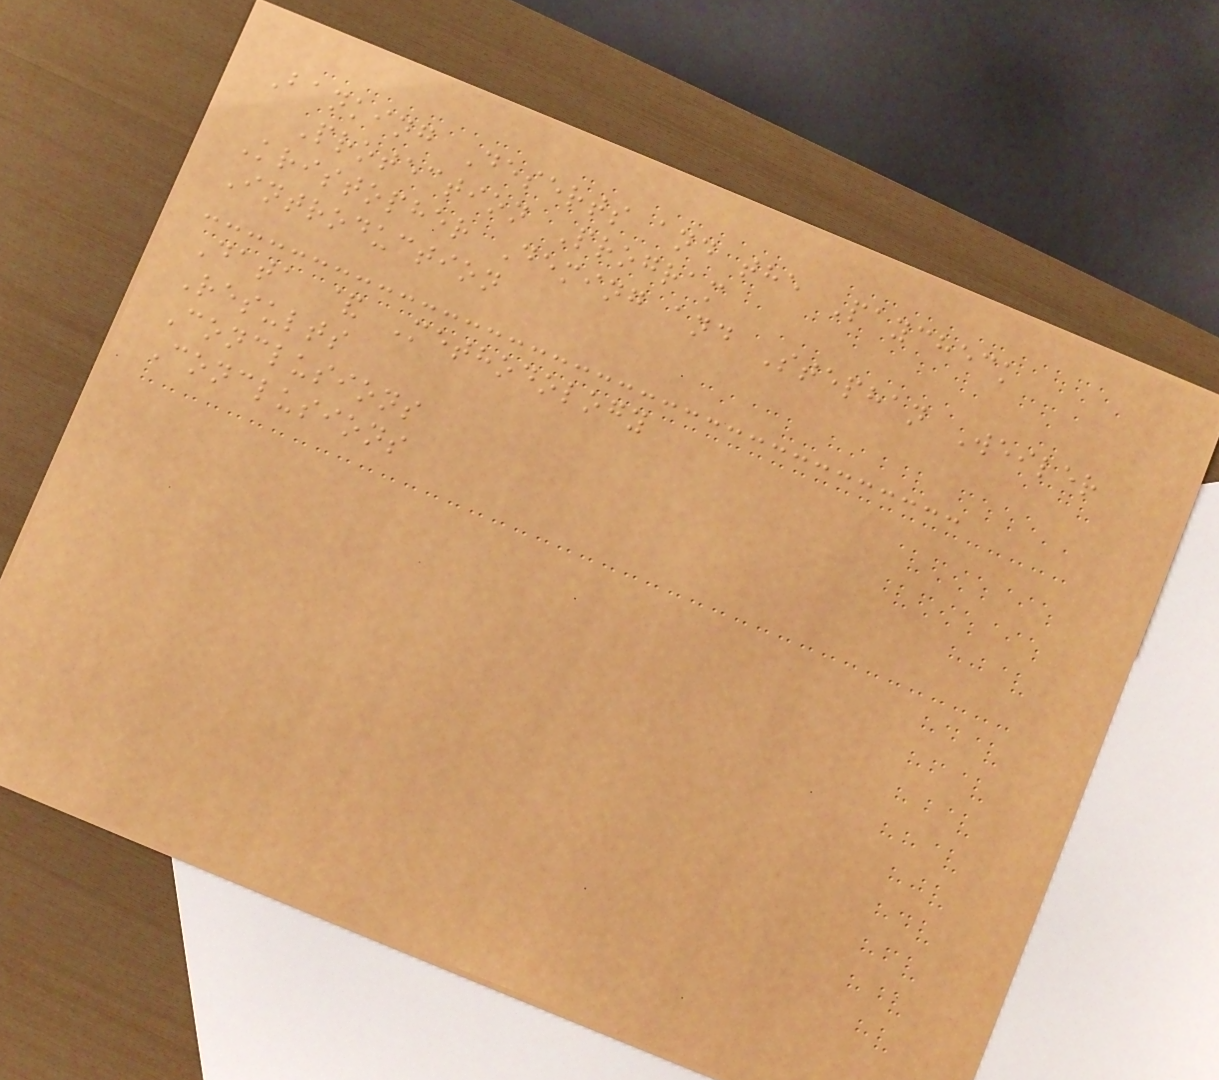Banking Deserts and the Paycheck
Protection Program
Kristopher Deming and Stephan Weiler
Introduction
Data & Methodology
Results
Conclusions
Conclusions
